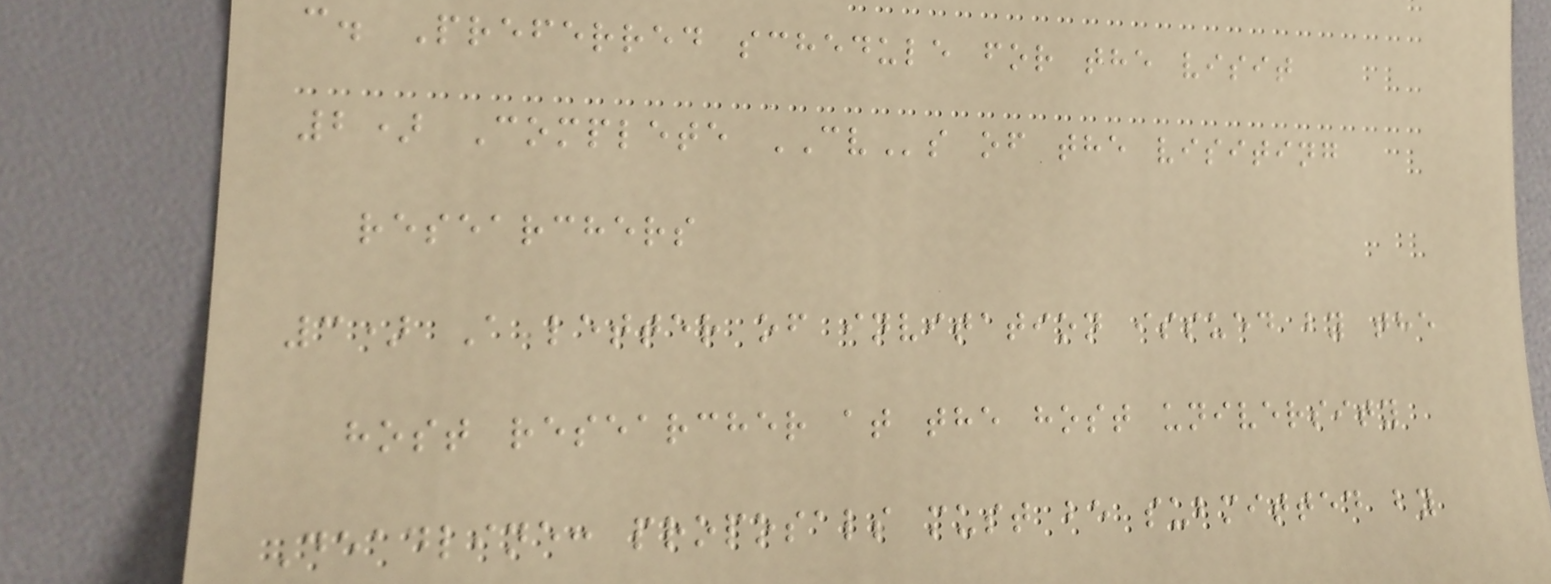c. Preferred schedule for the visit
2) Complete CVs of the visiting
researchers
3) A letter of invitation issued by the
host researcher at the host university
Deadline: proposals must be submitted by
